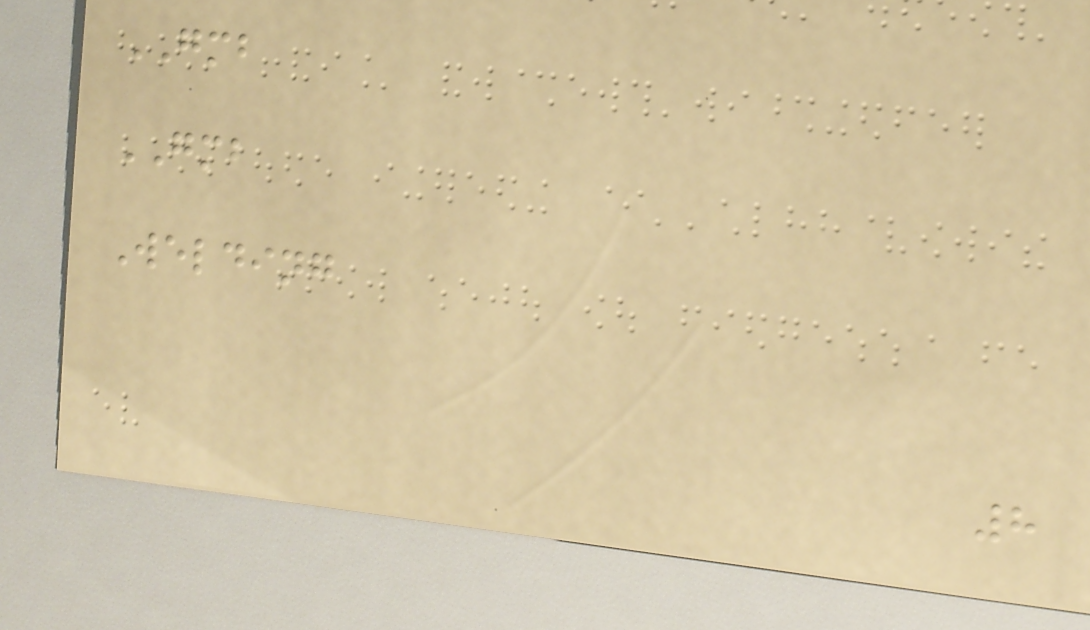GMB
GMB
Welding
8
